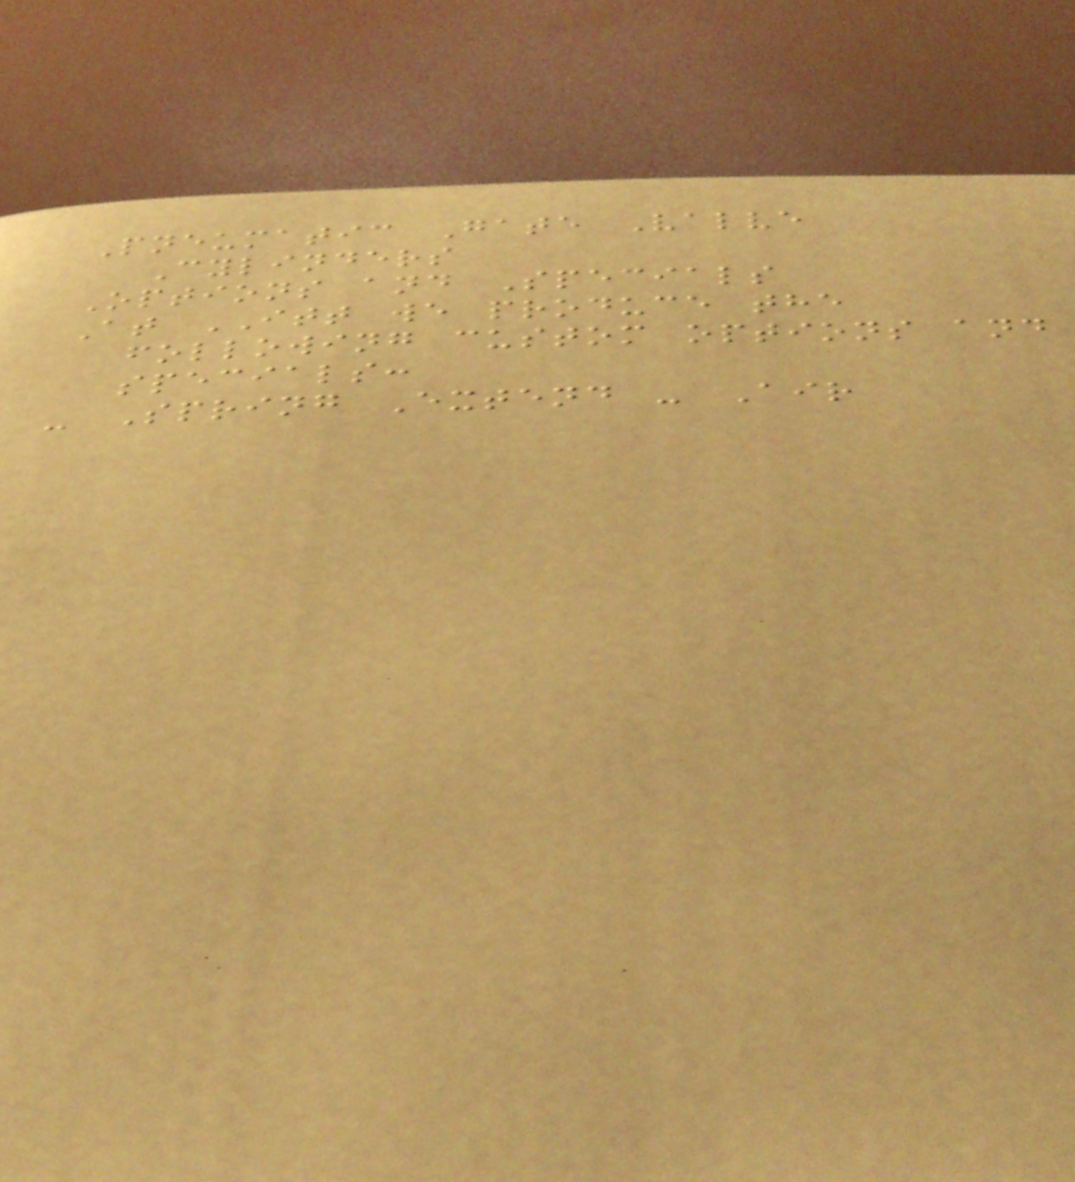Pneumatic Gate Valve
Cylinders
Options and Specials
At ITT we produce the
following custom options and
specials:
- Spring Extend - Air
